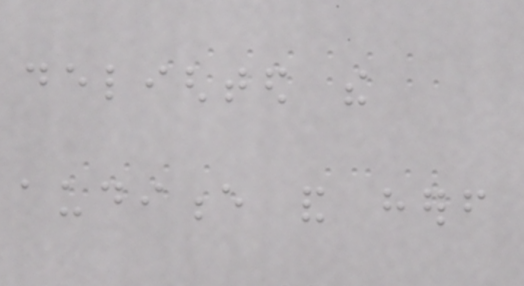delighted the
audience and herself
